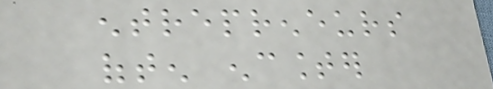entrepreneurs
often encounter
